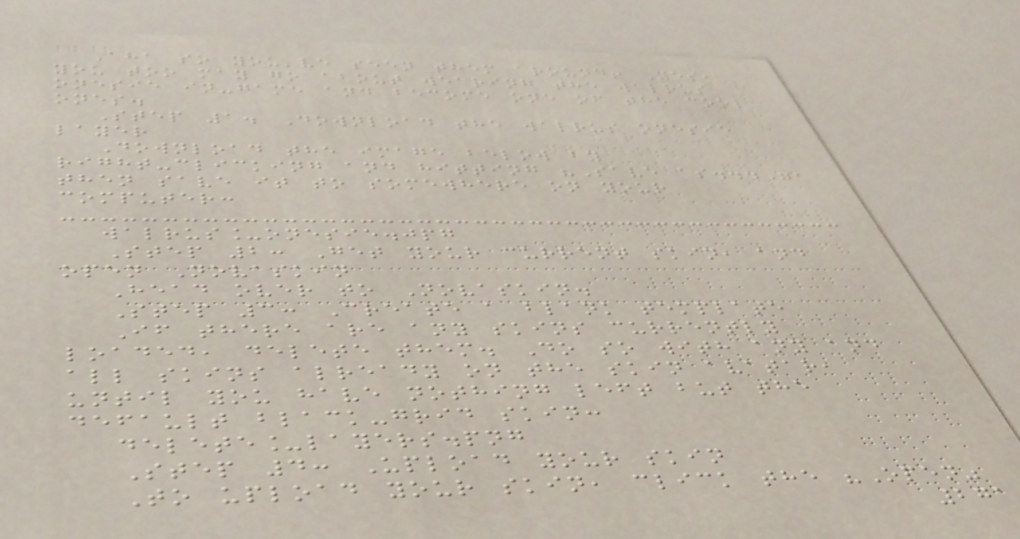Aha so you've seen them around! Yes,
you too may go about wearing the walrus
onesie in-game and become one of the cool
ones.
Step 1. Download the walrus onesie
layer
Download the image below by
right-clicking and hitting "Save as...",
then save it to somewhere on your
computer:
walrus_onesie.jpg
Step 2: Get your current skin, and
open Novaskin
Head over to Novaskin.
Step 3: Create a blank template
If there are any skins currently
loaded, delete them. Do so with any and
all skins already on the skin avatar,
until you have nothing left but the
default black-grid skin:
delete_layers.png
Step 4: Upload your skin
To upload your skin, click the "Open"
271
